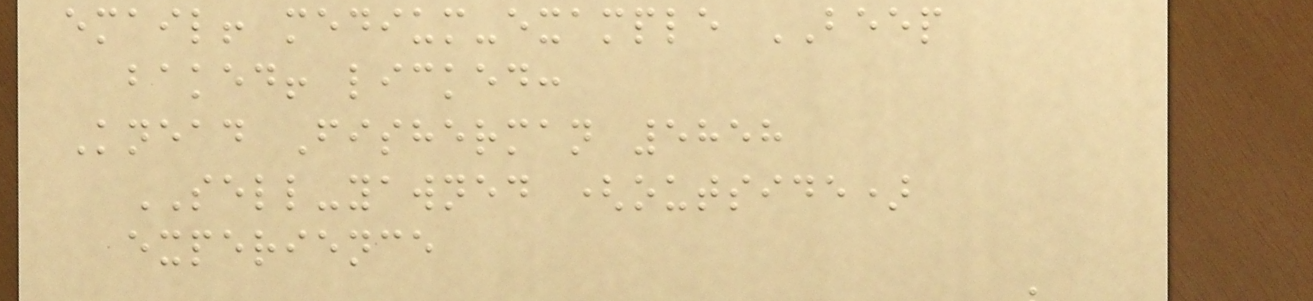email! medium-example BEEP
baked! licked:
Knead Fisherman 5858
SELL-yawned (outside)
experience
